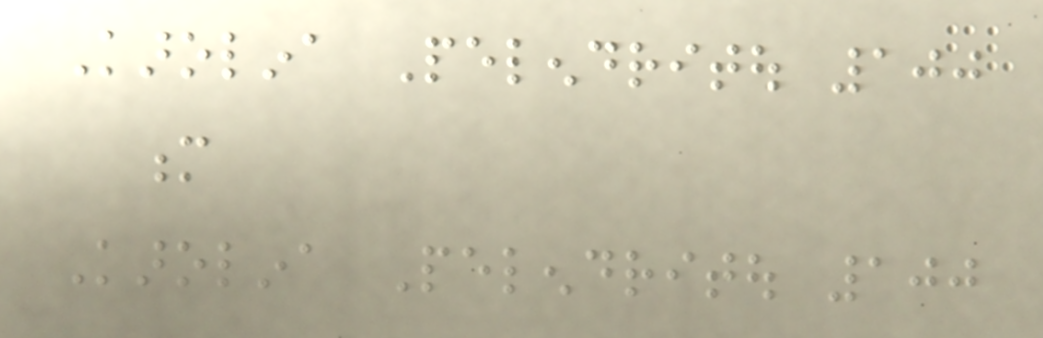Karolina Pelendritou 100
m
Karolina Pelendritou 100
